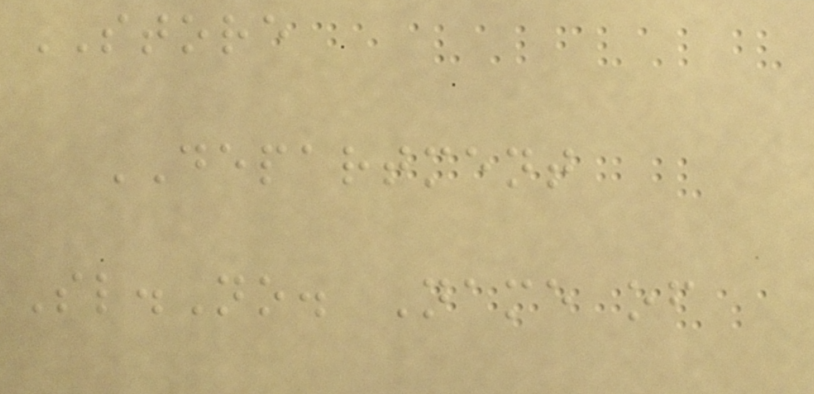STORE
DEPARTMENT
Sl.No. Name of
